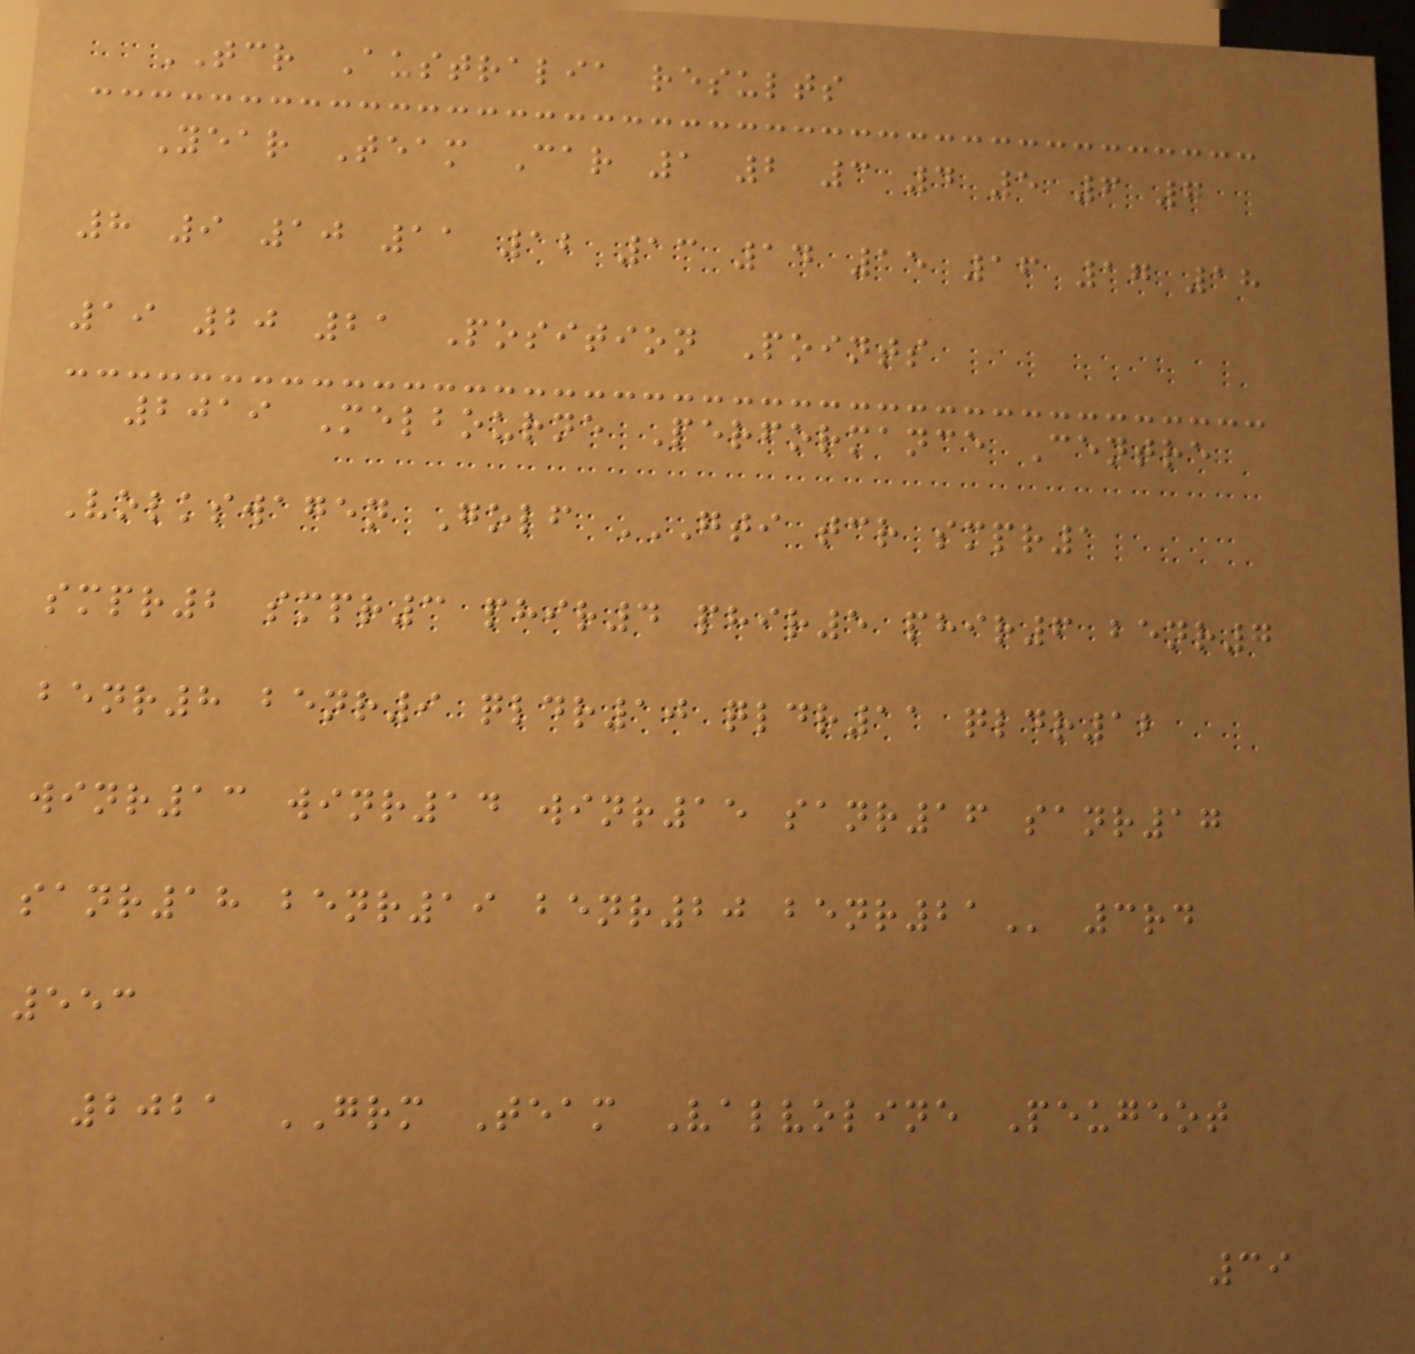TCR Australia results
Year Team Car 1 2 3 4 5 6 7
8 9 10 11 12 13 14 15 16 17 18
19 20 21 Position Points
2019 Melbourne Performance Centre
Volkswagen Golf GTI TCR SMPR1
SMPR2 SMPR3 PHIR4 PHIR5 PHIR6 BENR7
BENR8 BENR9 QLDR10 QLDR11 QLDR12
WINR13 WINR14 WINR15 SANR16 SANR17
SANR18 BENR19 BENR20 BENR21 3rd
553
2021 GRM Team Valvoline Peugeot
39
